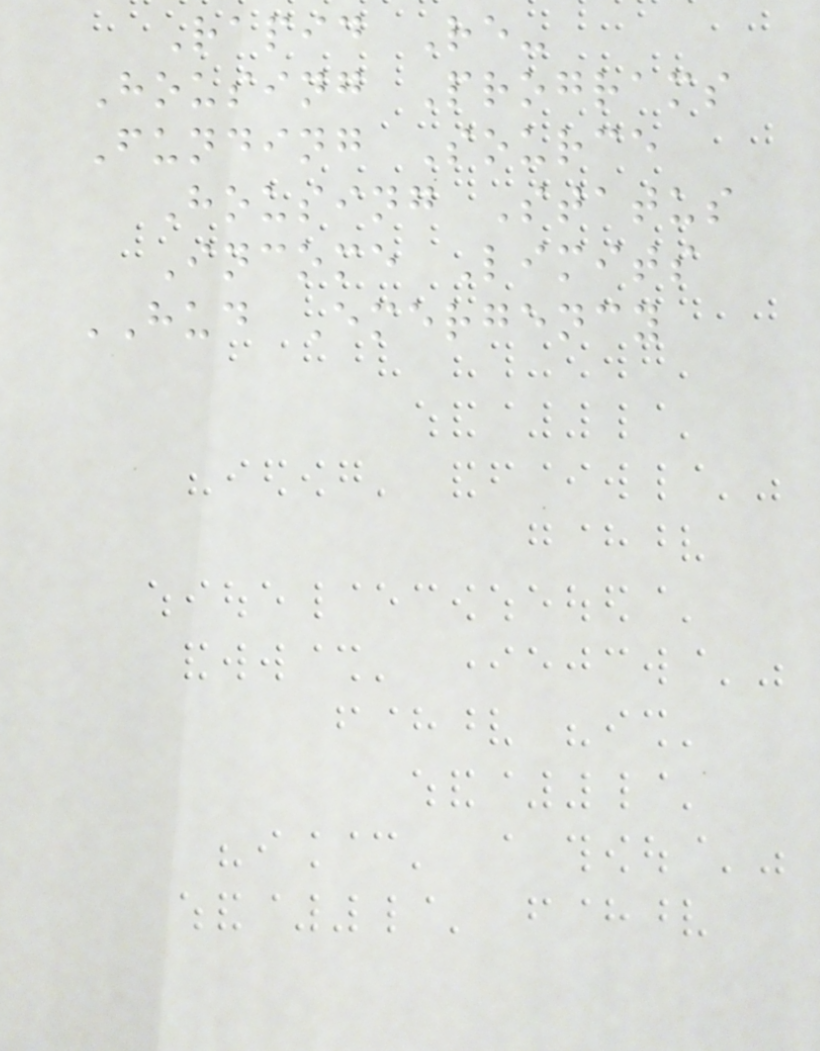Rapid Re-
Housing Programs
Funding Source
Housing Status
Income Limits
HUD Emergency
